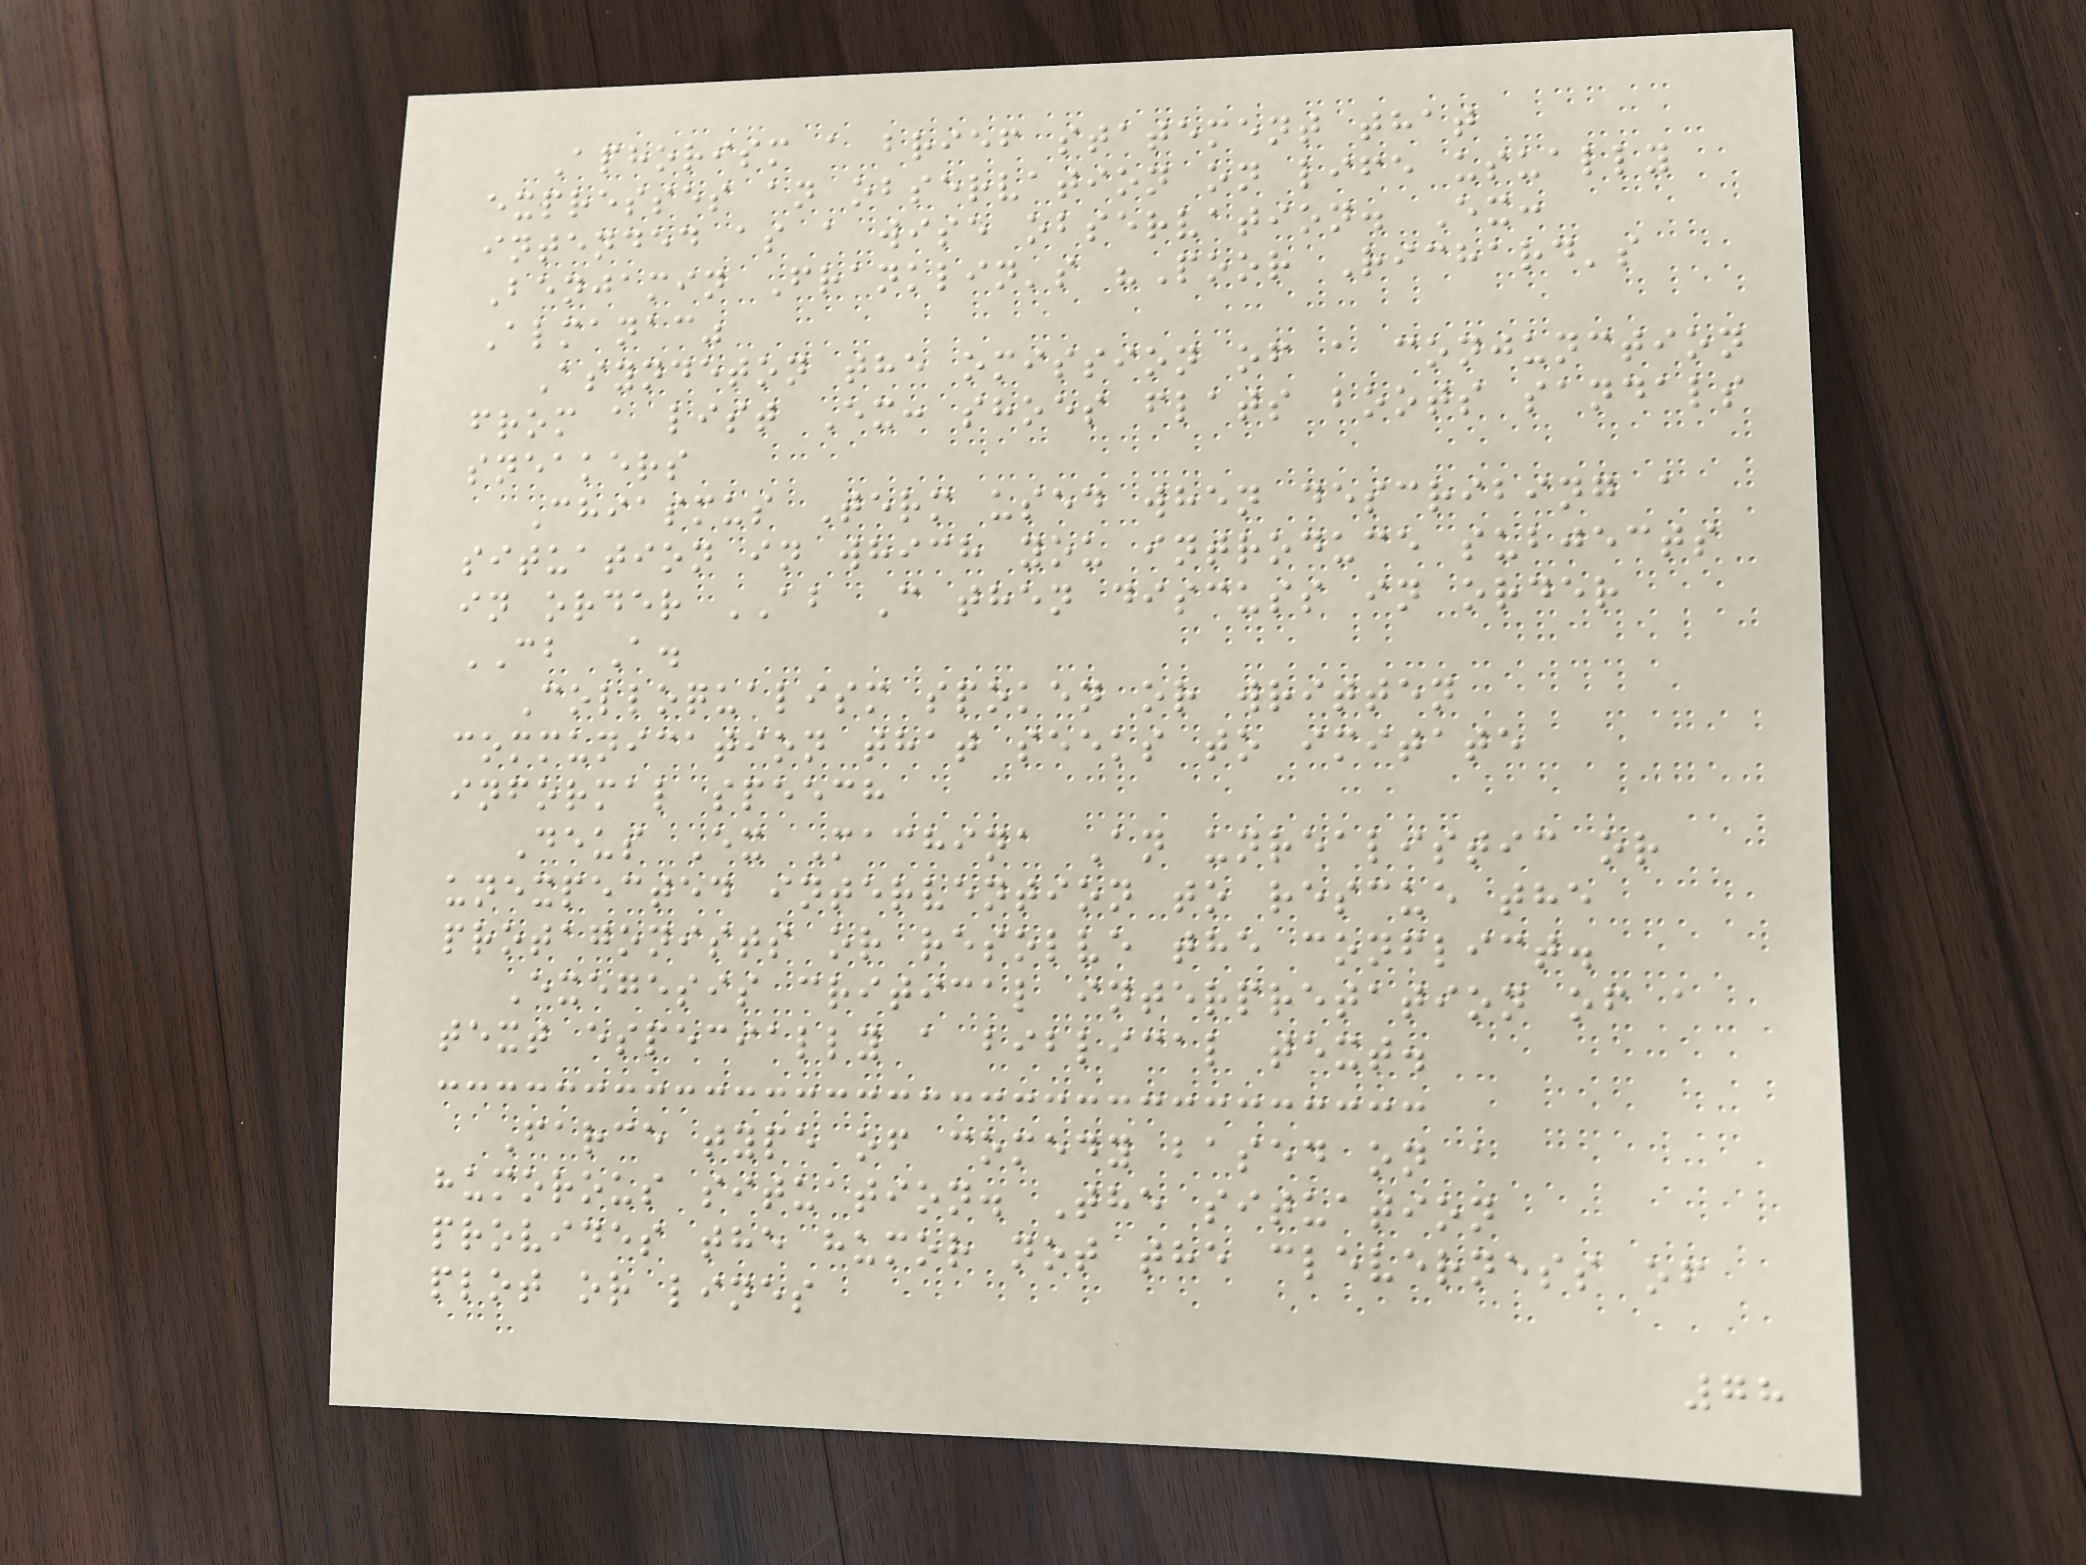Aphorism a brief statement that
expresses an observation on life usually
intended as a wise observation. Ex:
Benjamin Franklin's "Poor Richard's
Almanac"
Asyndeton the omission of a conjunction
from a list Ex: shoes flats boots sandals
sneakers
Chiasmus Term used when describing a
situation in which you introduce subjects
in order AB C then discuss in order
CB A.
Colloqualism spoken or written
communication that seeks to imitate
informal speech
Deus Ex Machina An unrealistic or
unexpected intervention to rescue the
protagonists or resolve the conflict.
Exegesis critical interpretation of a
text especially a biblical text.
Farce type of comedy based on a
humorous situation. The situation
provides the humor not the cleverness of
plot or lines
78
